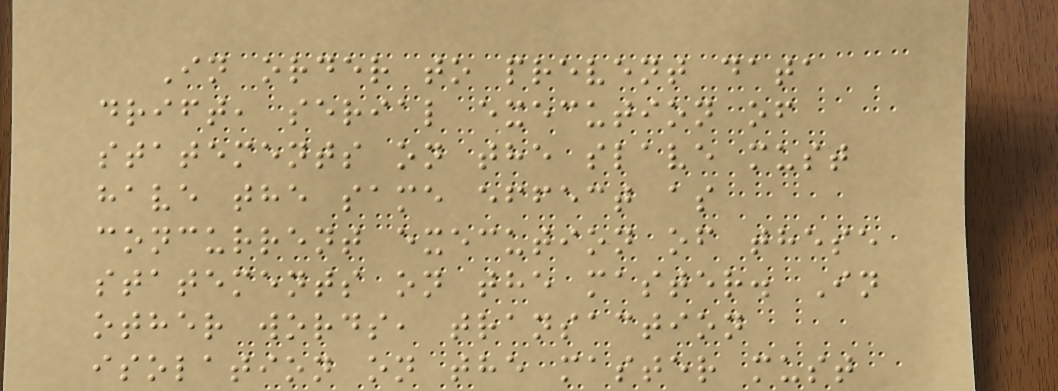In order to prevent data
drift, serial execution of
statements on the slave must
have the same effect as
concurrent execution of these
statements on the master. In
other words, transaction
isolation on the master must
